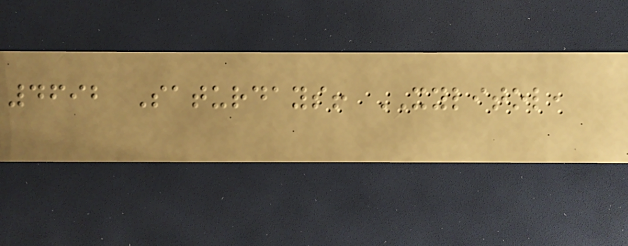4692 Saturdays! XYLITOL,
